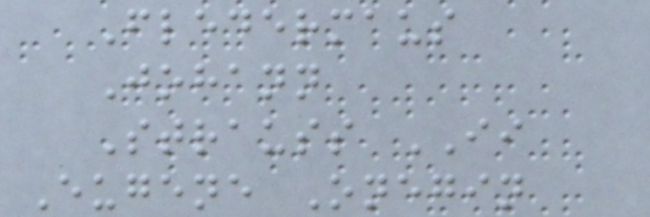Fledermaus
Johann
Strauss II
Eugene Onegin
